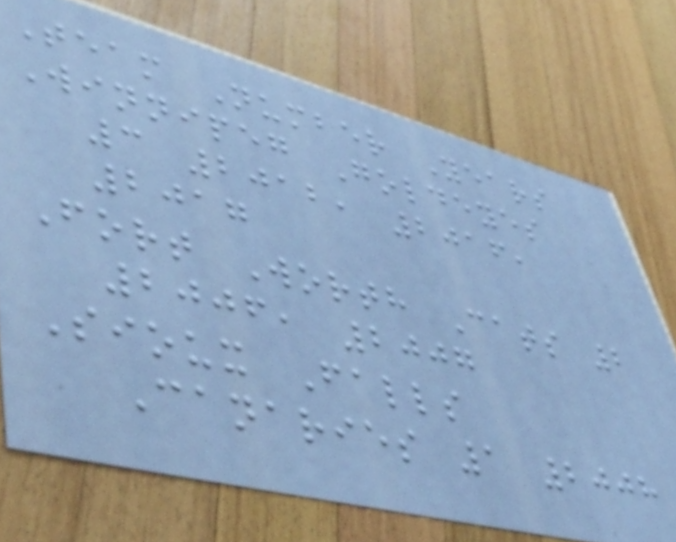Team Number Years
Winnipeg Goldeyes
3 2012, 2016,
2017
Fort Worth Cats 2
2006, 2007
Sioux Falls
Canaries 1 2008
